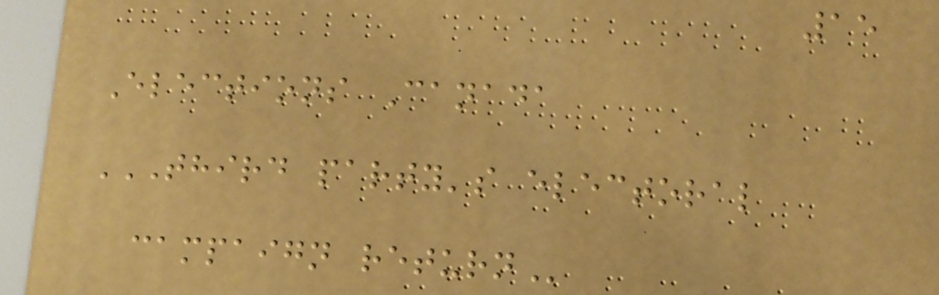15
Elections Canada
THIRD PARTY'S ELECTORAL
CAMPAIGN RETURN
